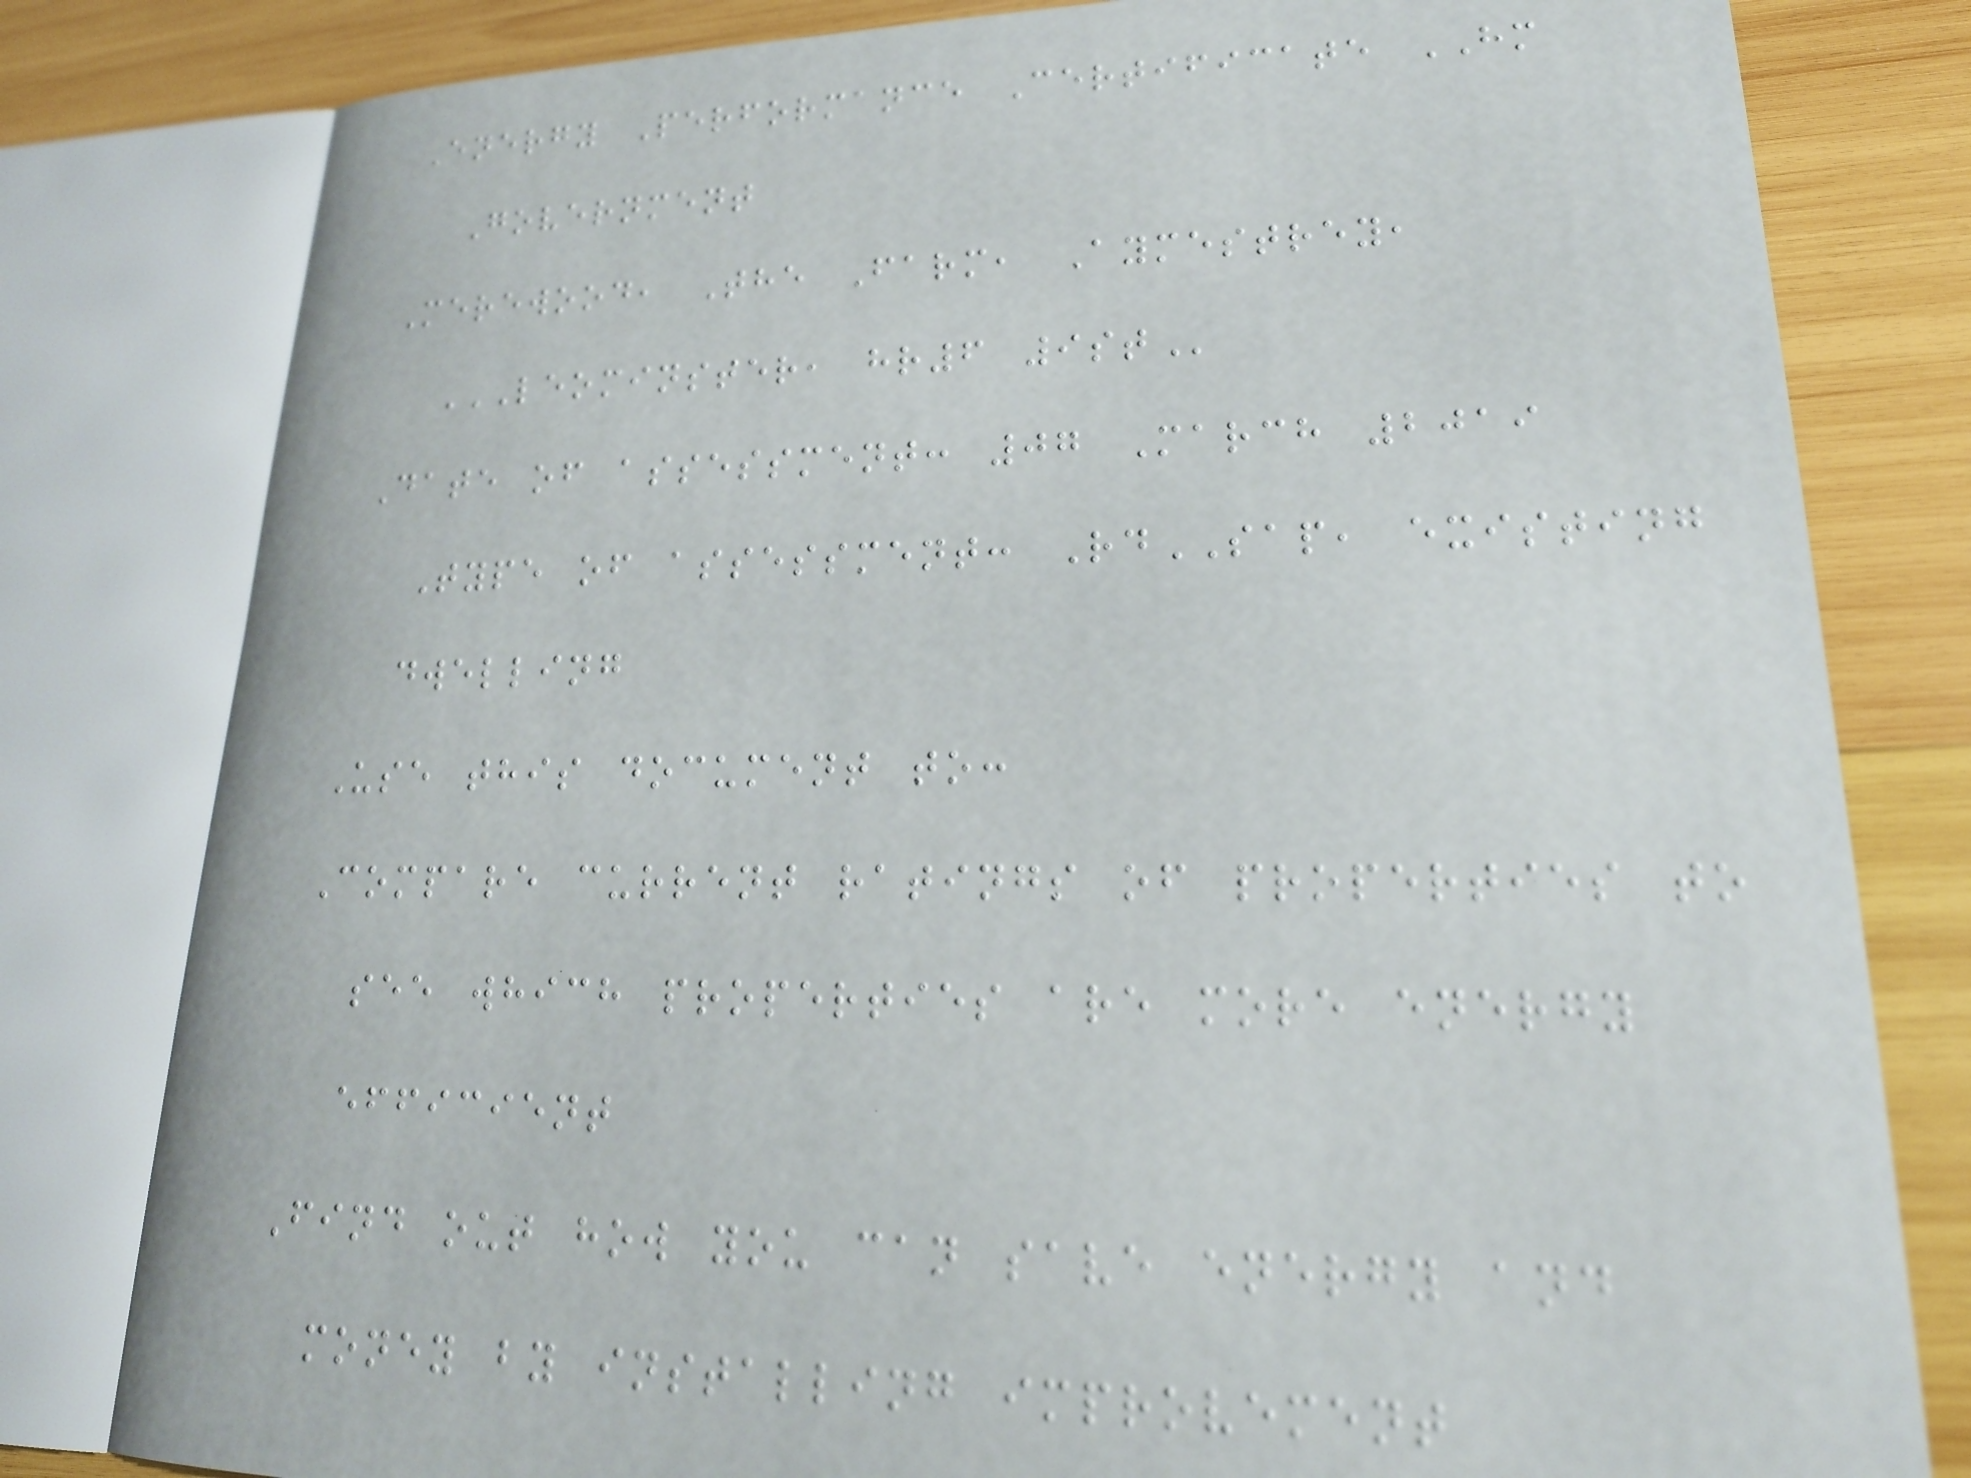Energy Performance Certificate HM
Government
Merewood, The Farm, Aymestrey,
LEOMINSTER, HR6 9ST
Date of assessment: 07 March 2019
Type of assessment: RdSAP, existing
dwelling
Use this document to:
Compare current ratings of properties to
see which properties are more energy
efficient
Find out how you can save energy and
money by installing improvement
